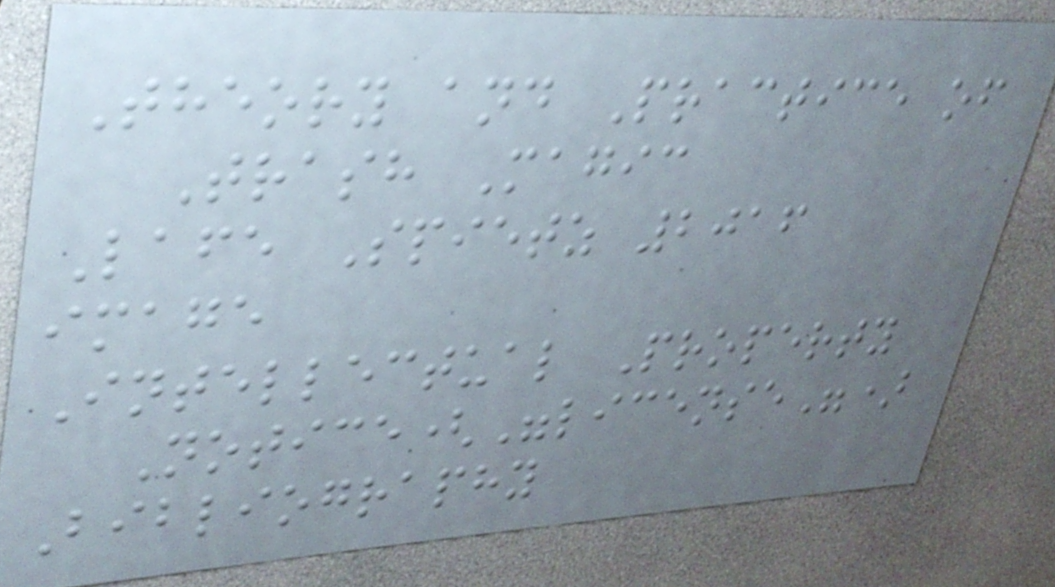Theory and Practice of
Trash Magic
Lafe Spietz 2016
image
Intellectual Property
Notice("license")
Bibliography
